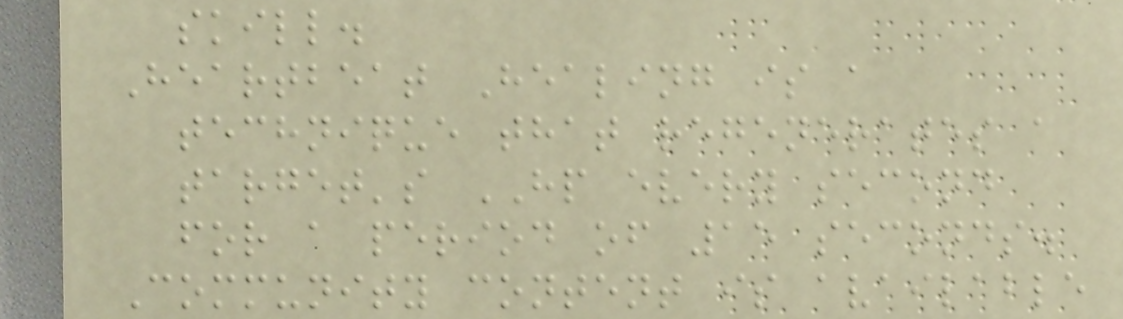skill.
Heartbeat Healing is a
technique that regenerates a
target's HP every second
for a period of 15 seconds.
Community content is available
